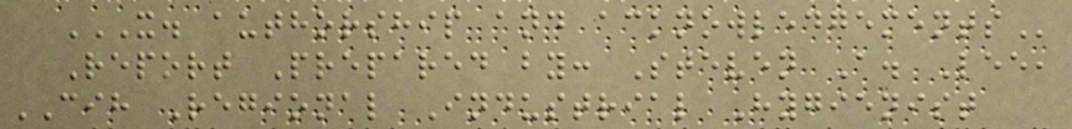X. AUTHORSHIP AND ACKNOWLEDGEMENTS
Report Prepared by: Steven A. Lee,
CIH Regional Industrial Hygienist
